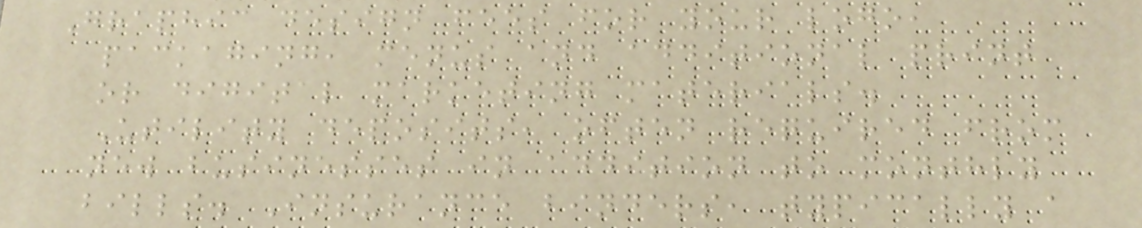Graphic design fees for your logo,
packaging, menus and additional print
or digital marketing materials.
Utility deposits, often required from
new businesses in addition to monthly
bills. Insurance binders, typically a
